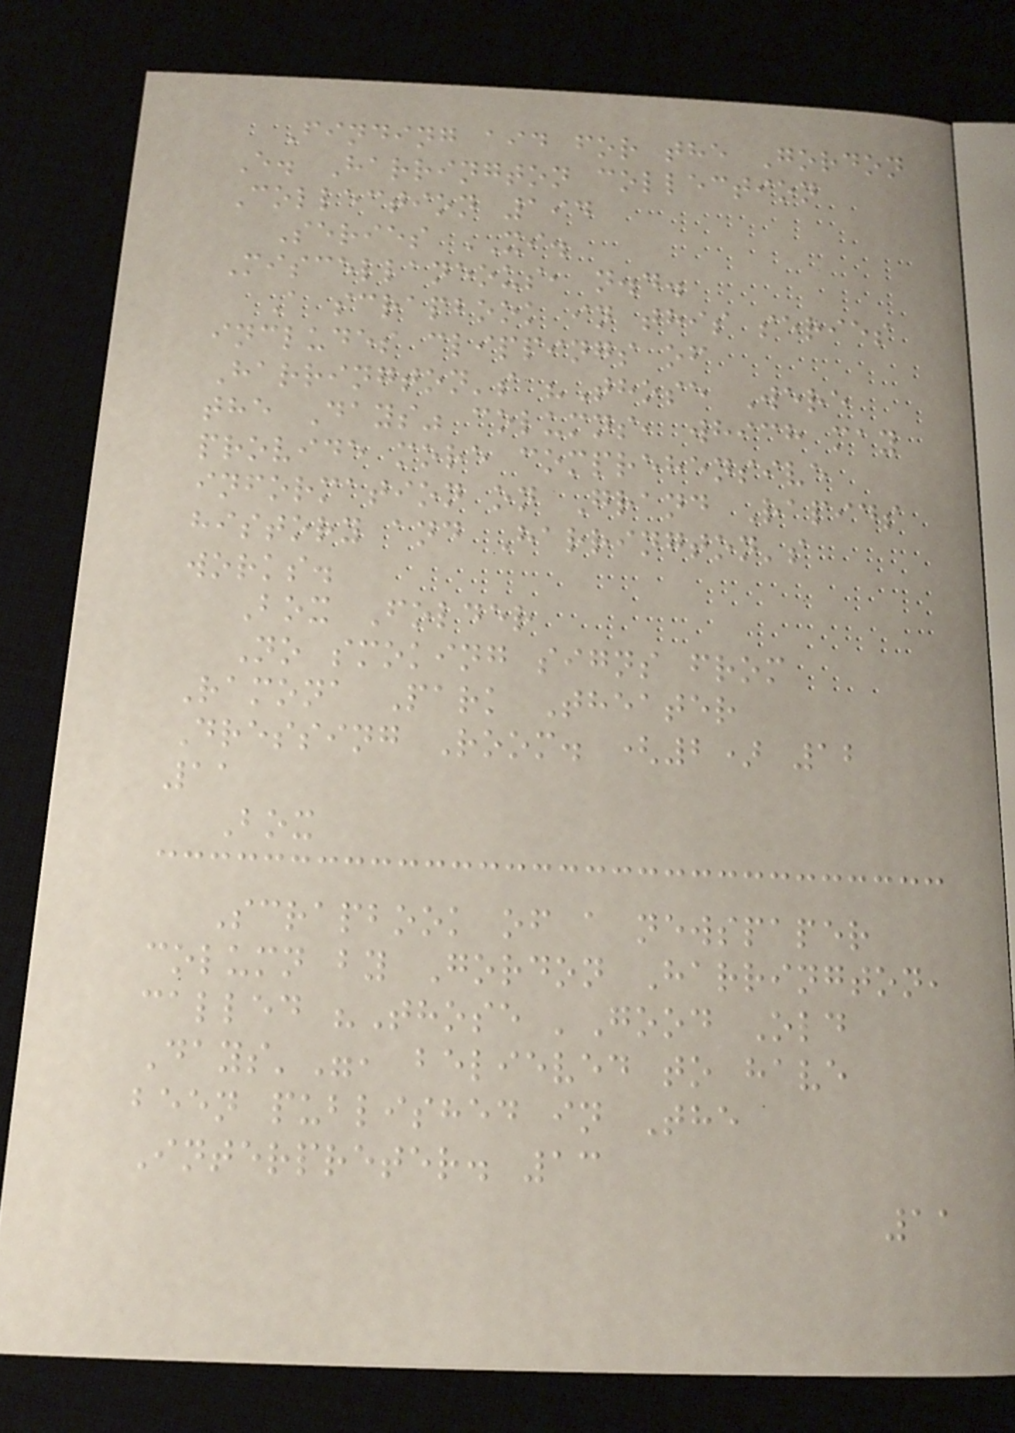Finding aid for the Gordon
E. Harrington collection
Collection 194
Series XI.
Miscellaneous, n.d.
A scrapbook in this series
includes clippings of
Harrington's "Those Were
the Days" columns, which may
provide more comprehensive
information on Grand Rapids
history and Harrington's
works.
Box Folder
No smoking signs from
Ramona Park Theater
Dressing Room. (2) 12
11
Box
Scrapbook of a newspaper
column by Gordon Harrington,
called "Those 'Good Old
Days'", believed to have
been published in The
Interpreter. 13
11
